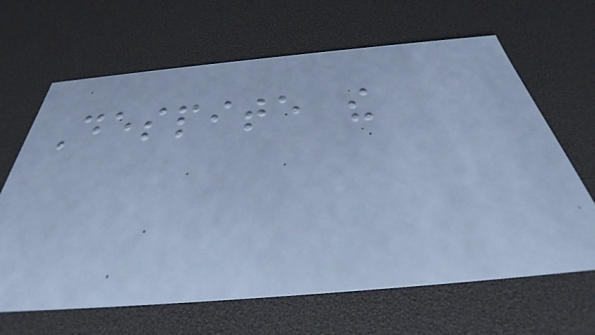Despite the
